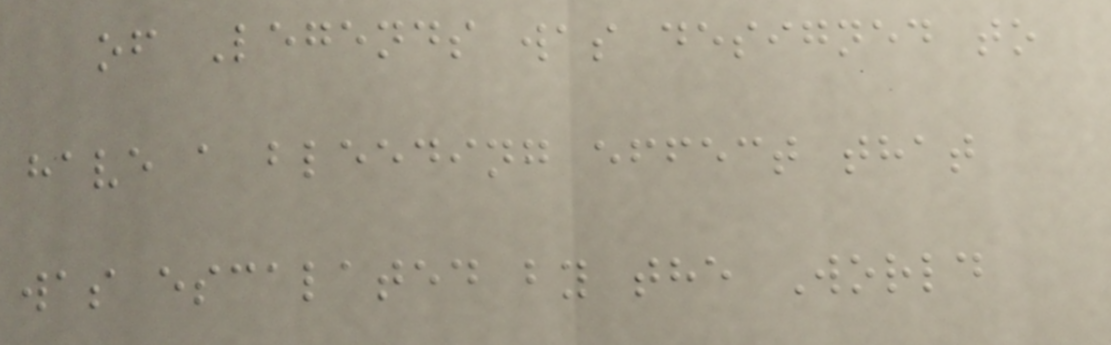of Legends was designed to
have a bleeding effect that
was escalated by the World
